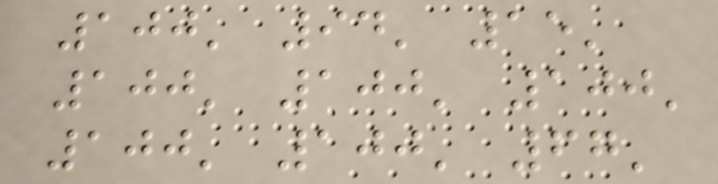100' 94' 15'
100' 100' 100'
100' 100' 67'
